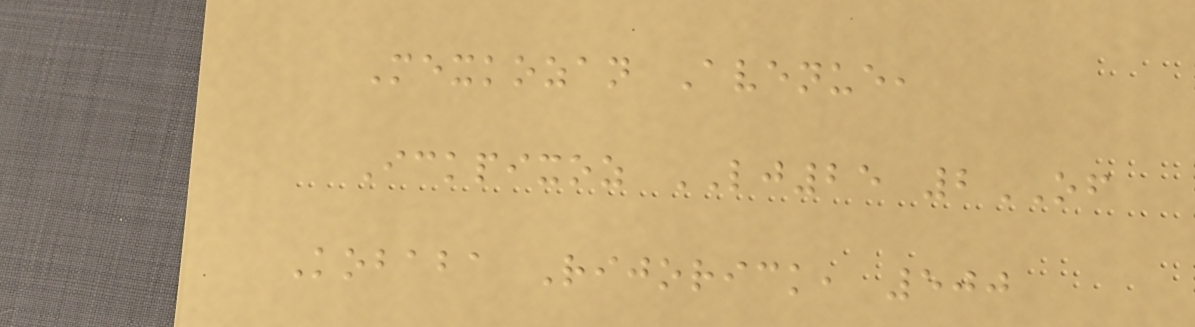Mexkozan Avenue,
Ickpixoz LJ25 2OF
Kobaba Rijorick, 500
